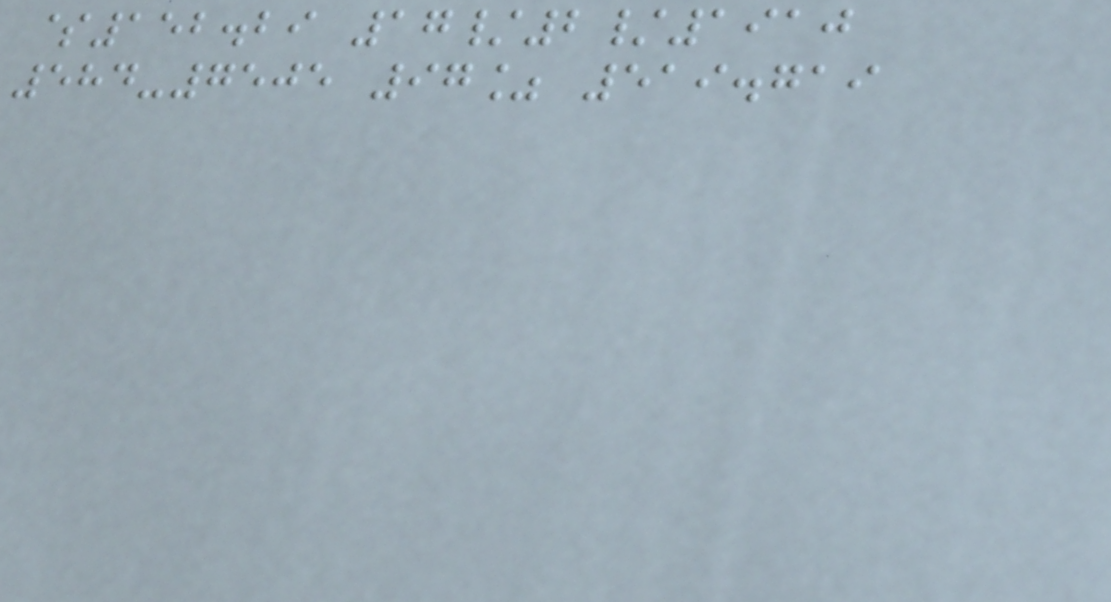$152.29 17/2/1910
584-7505 97% 519.719
